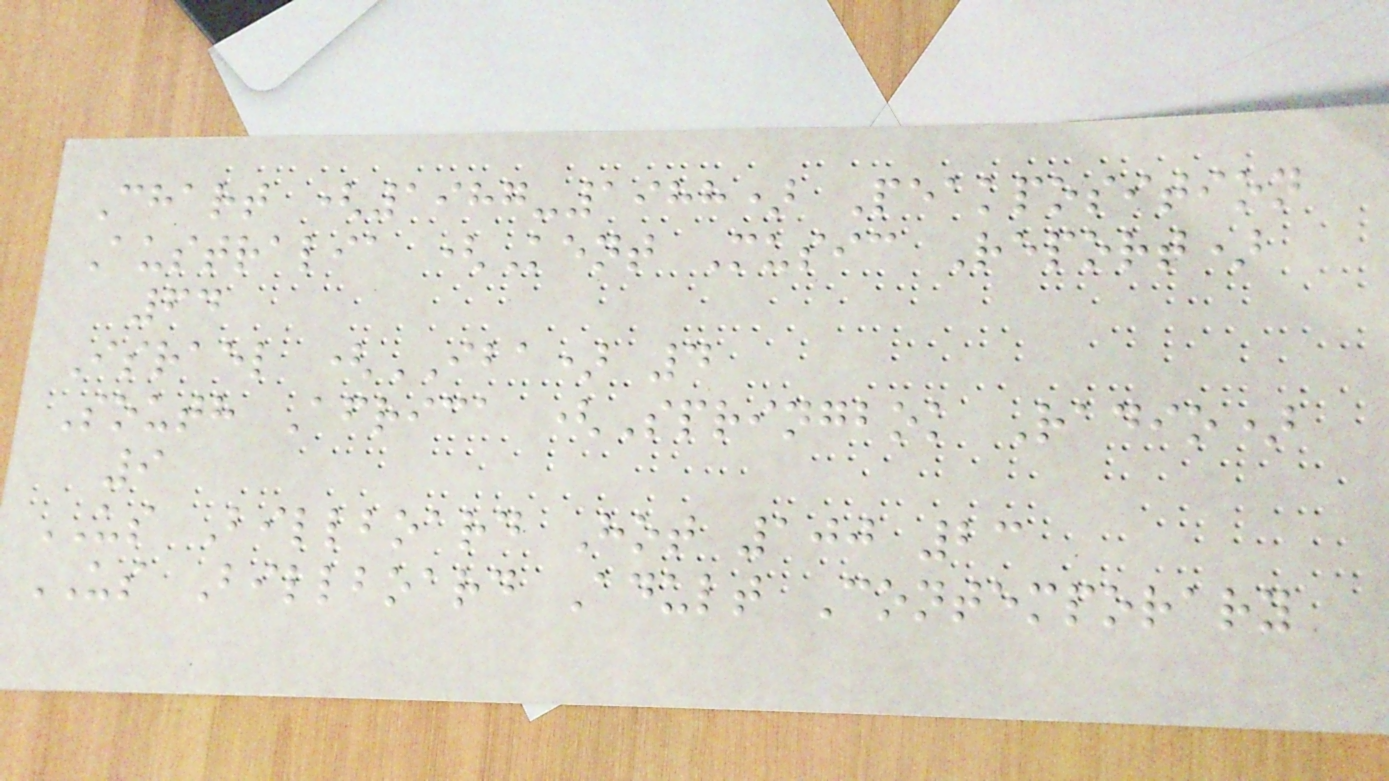Chart (1987-1988) Peakposition
Australia (Kent Music Report)
64
Israel (IBA) 4
South Africa (Springbok Radio)
9
US Billboard Hot 100 23
US Billboard Adult Contemporary
